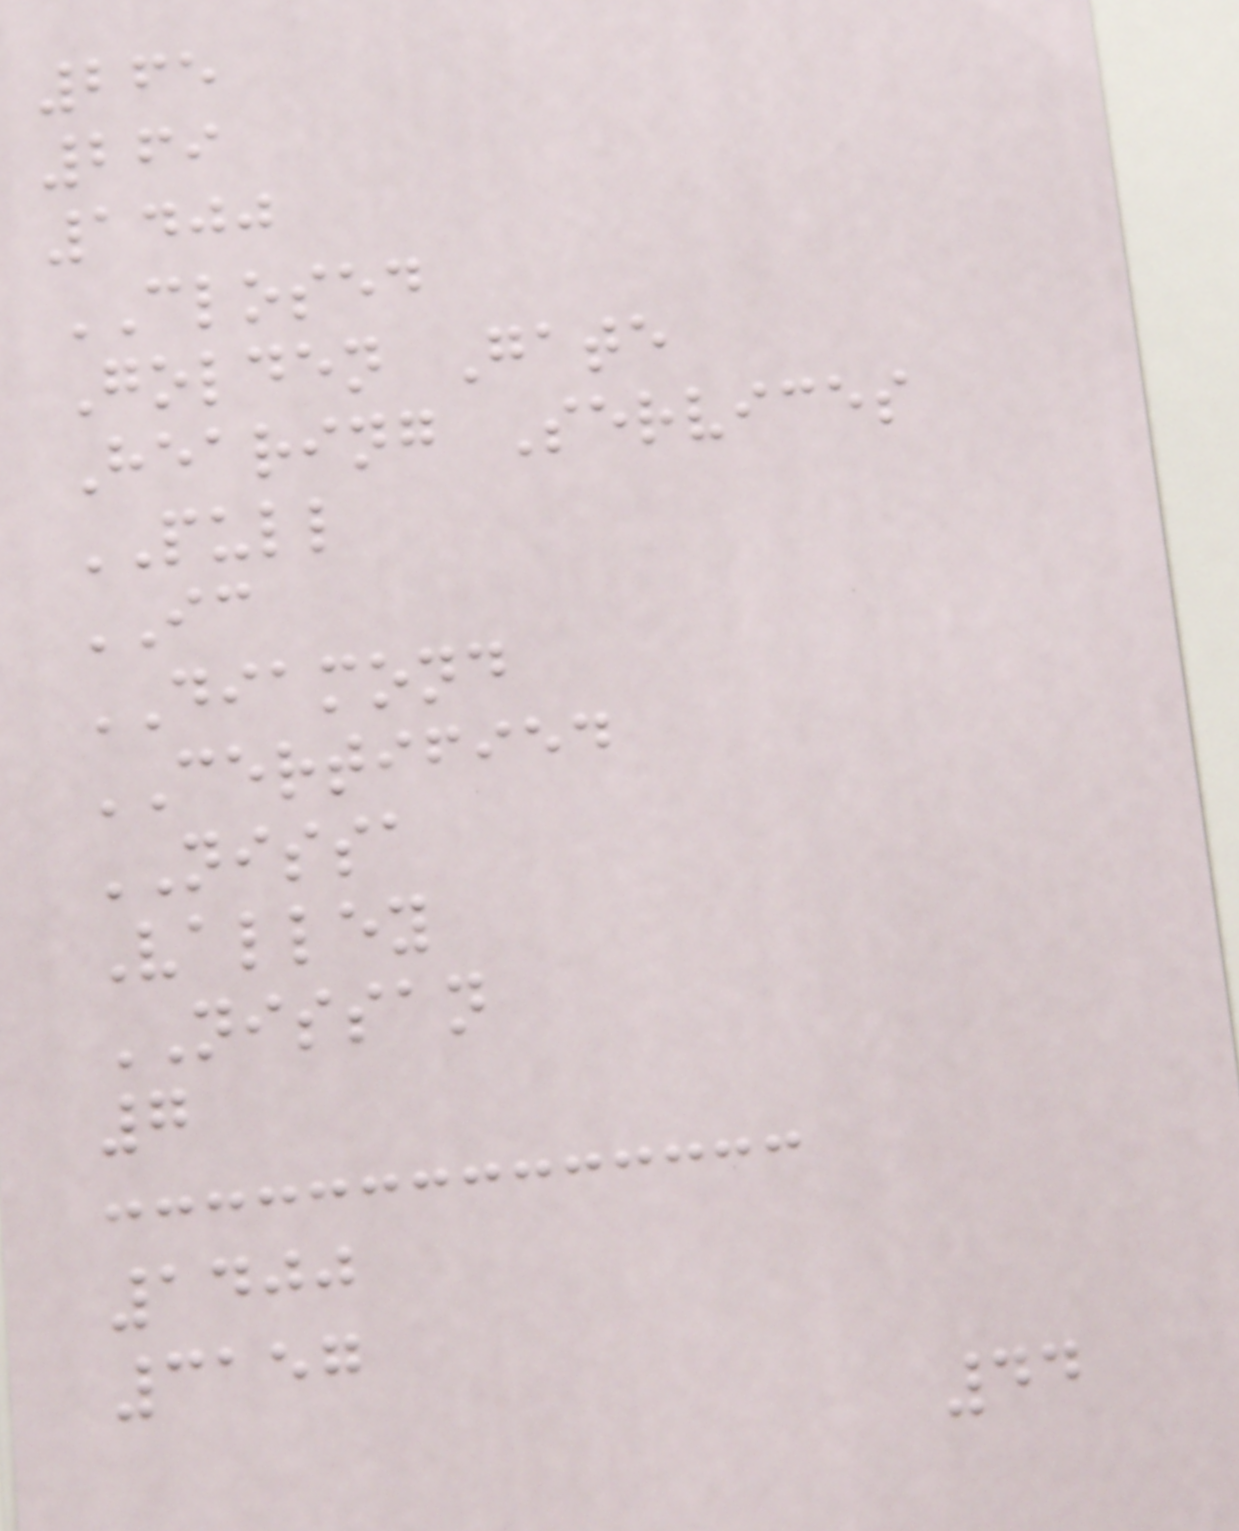265
269
1400
CLOSED
Golden Gate
Hearing Services
PULL
IC
DIAMOND
CERTIFIED
NISSA
Valley
NISSAN
7
1400
3157
44
